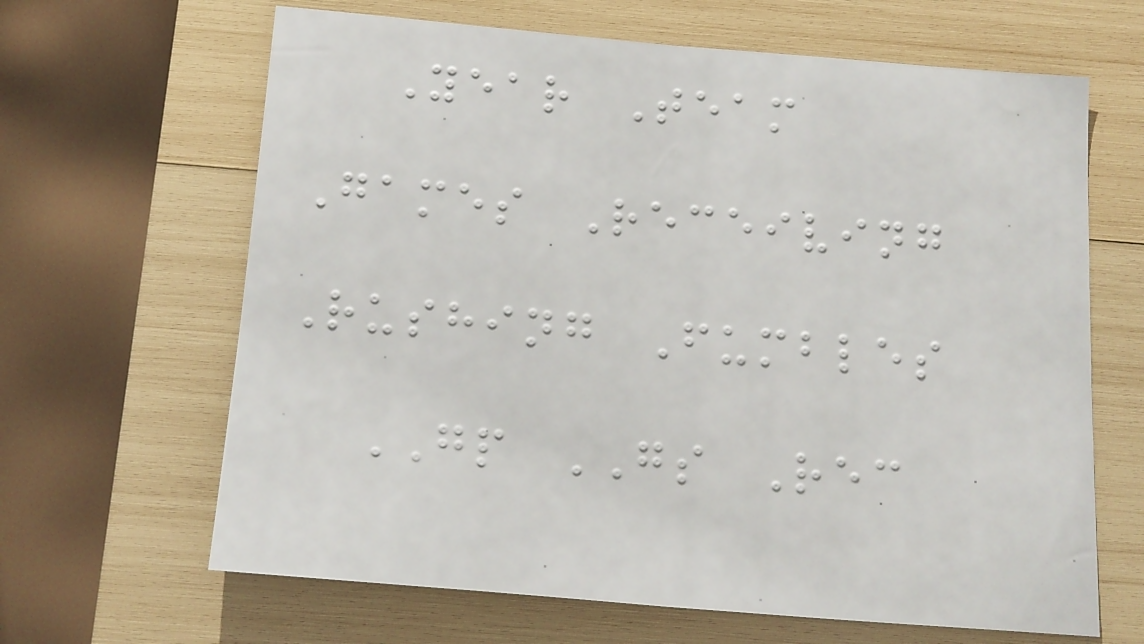Year Team
Games Receiving
Rushing Fumbles
GP GS Rec
